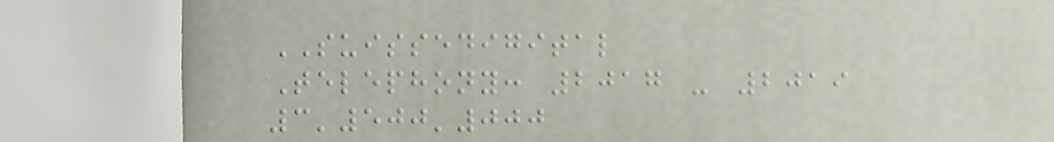SUISSEDIGITAL
Telephony: 2017 - 2019
3'500'000
